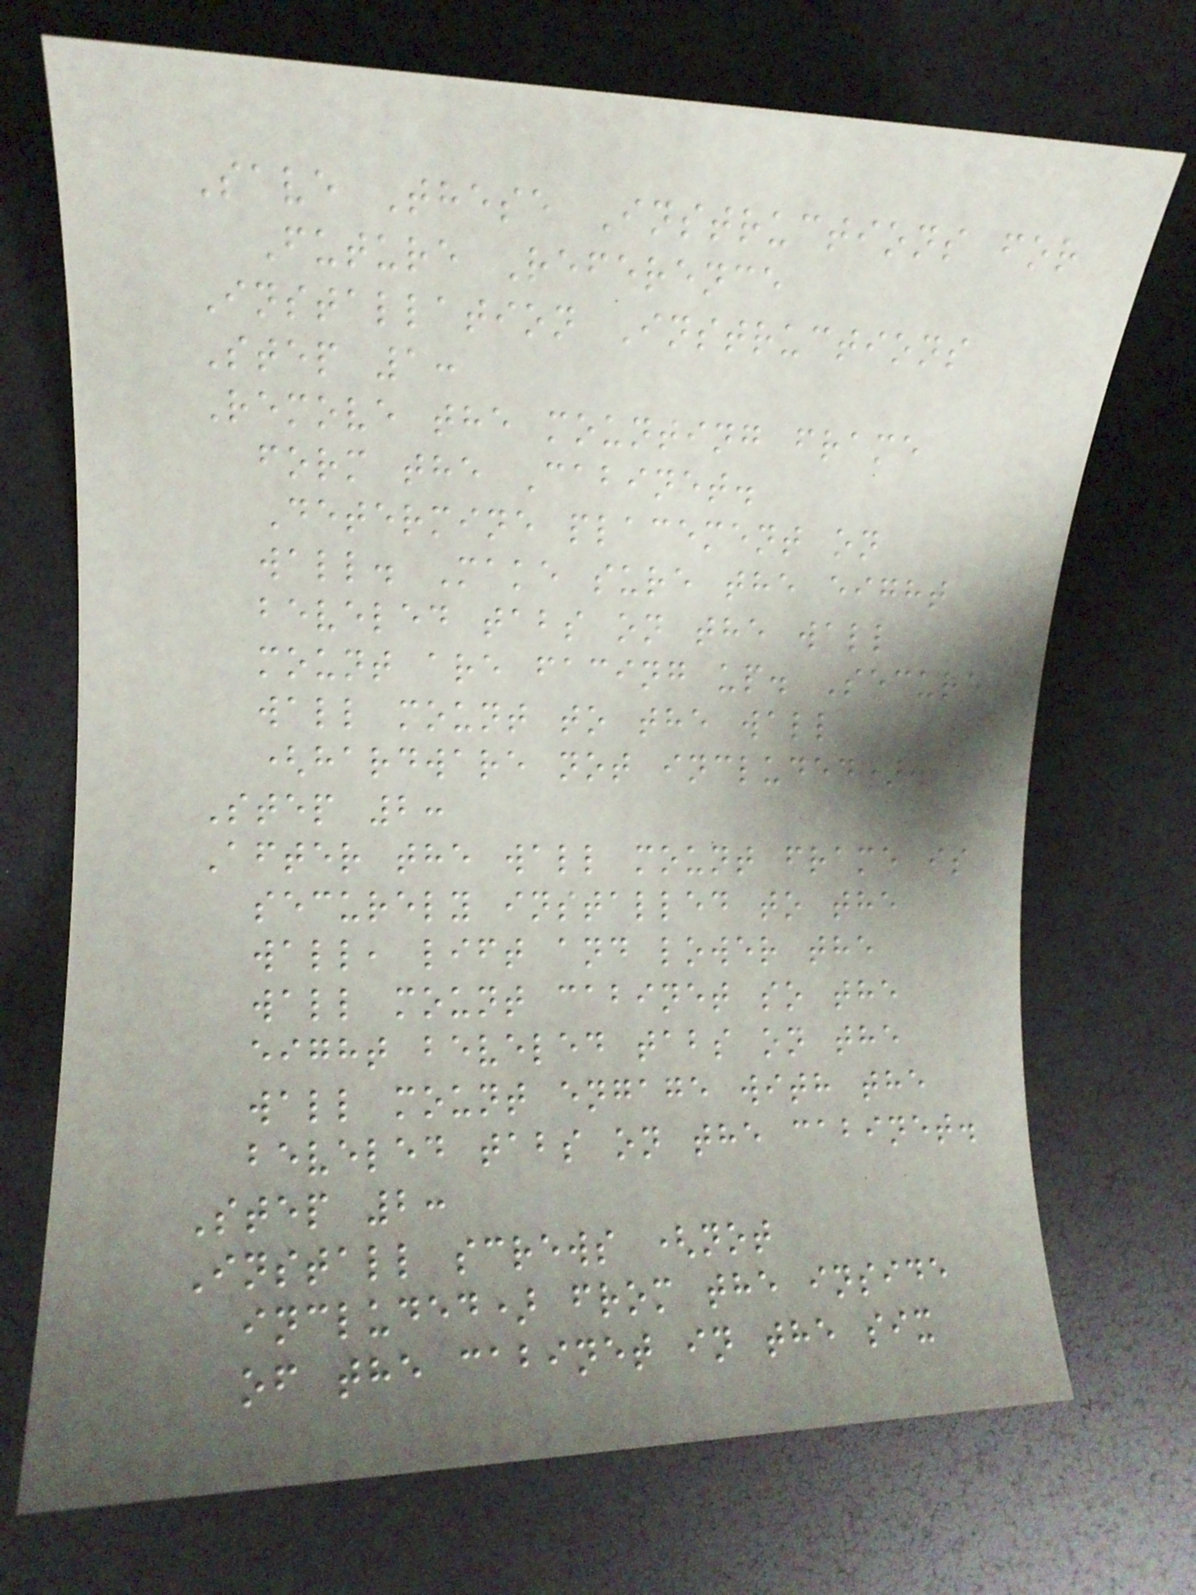Save These Instructions for
Future Reference
Installation Instructions
Step 1:
Remove the mounting frame
form the Cabinet.
Determine placement on
wall. Make sure the eight
beveled tabs on the wall
mount are facing up. Secure
wall mount to the wall
(hardware not included).
Step 2:
After the wall mount frame is
securely installed to the
wall, lift and lower the
wall mount cabinet so the
eight beveled tabs on the
wall mount engage with the
beveled tabs on the cabinet.
Step 2:
Install screws (not
included) from the inside
of the cabinet in the six
